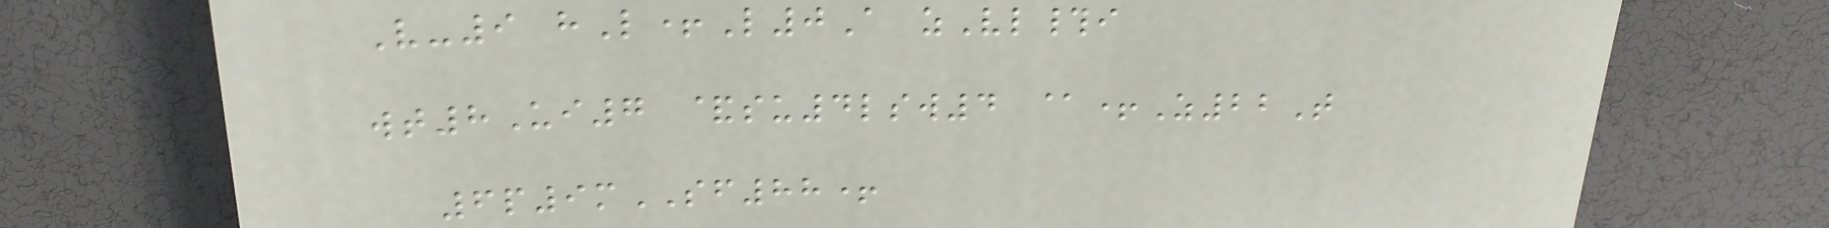V-9 hL+L0A zVl#i
wt8Ui7 &su4lsw4 @+Z22T
6p9mSF88+
